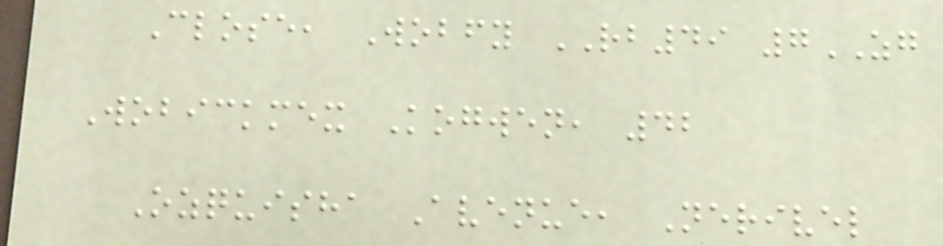Close, Wobfy RB49 7ZG
Wobickmex Kogwen, 42
Ozquisha Avenue, Nerivel
